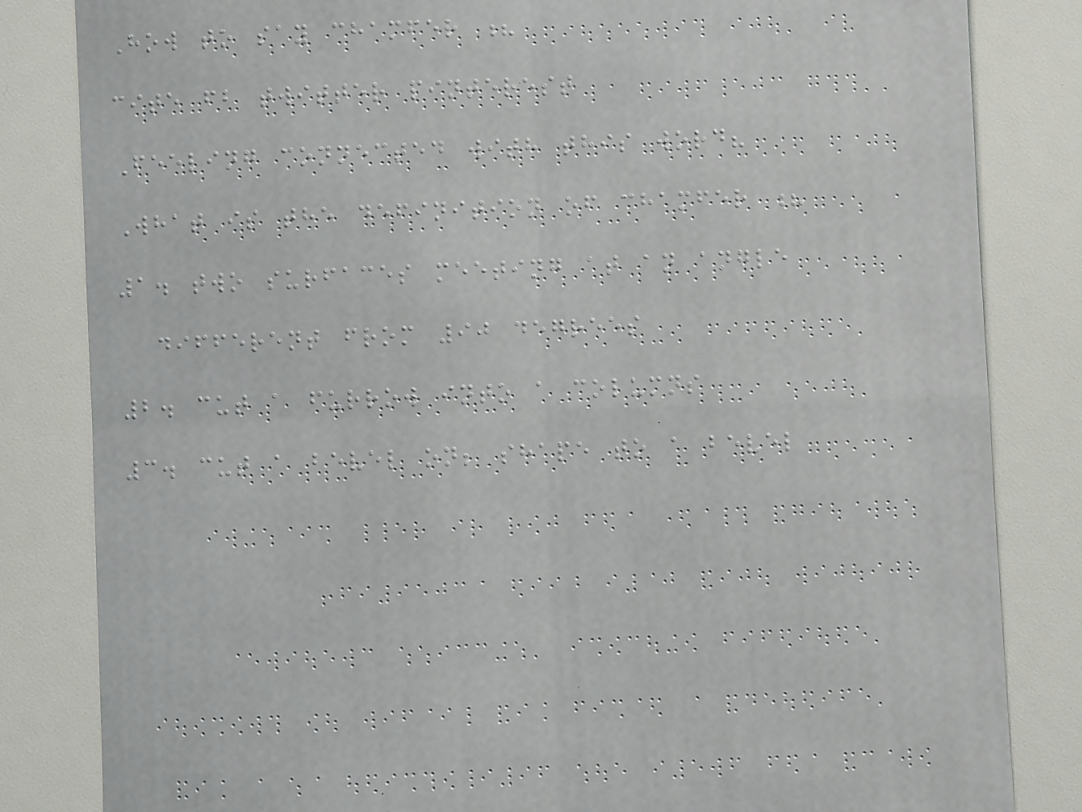How to say chamfer ?
cite fb twitter pinterest
Feeling connected with this word?
What is the definition of chamfer ?
1. two surfaces meeting at an angle
different from 90 degrees
2. cut a furrow into a columns
3. cut a bevel on; shape to a bevel
